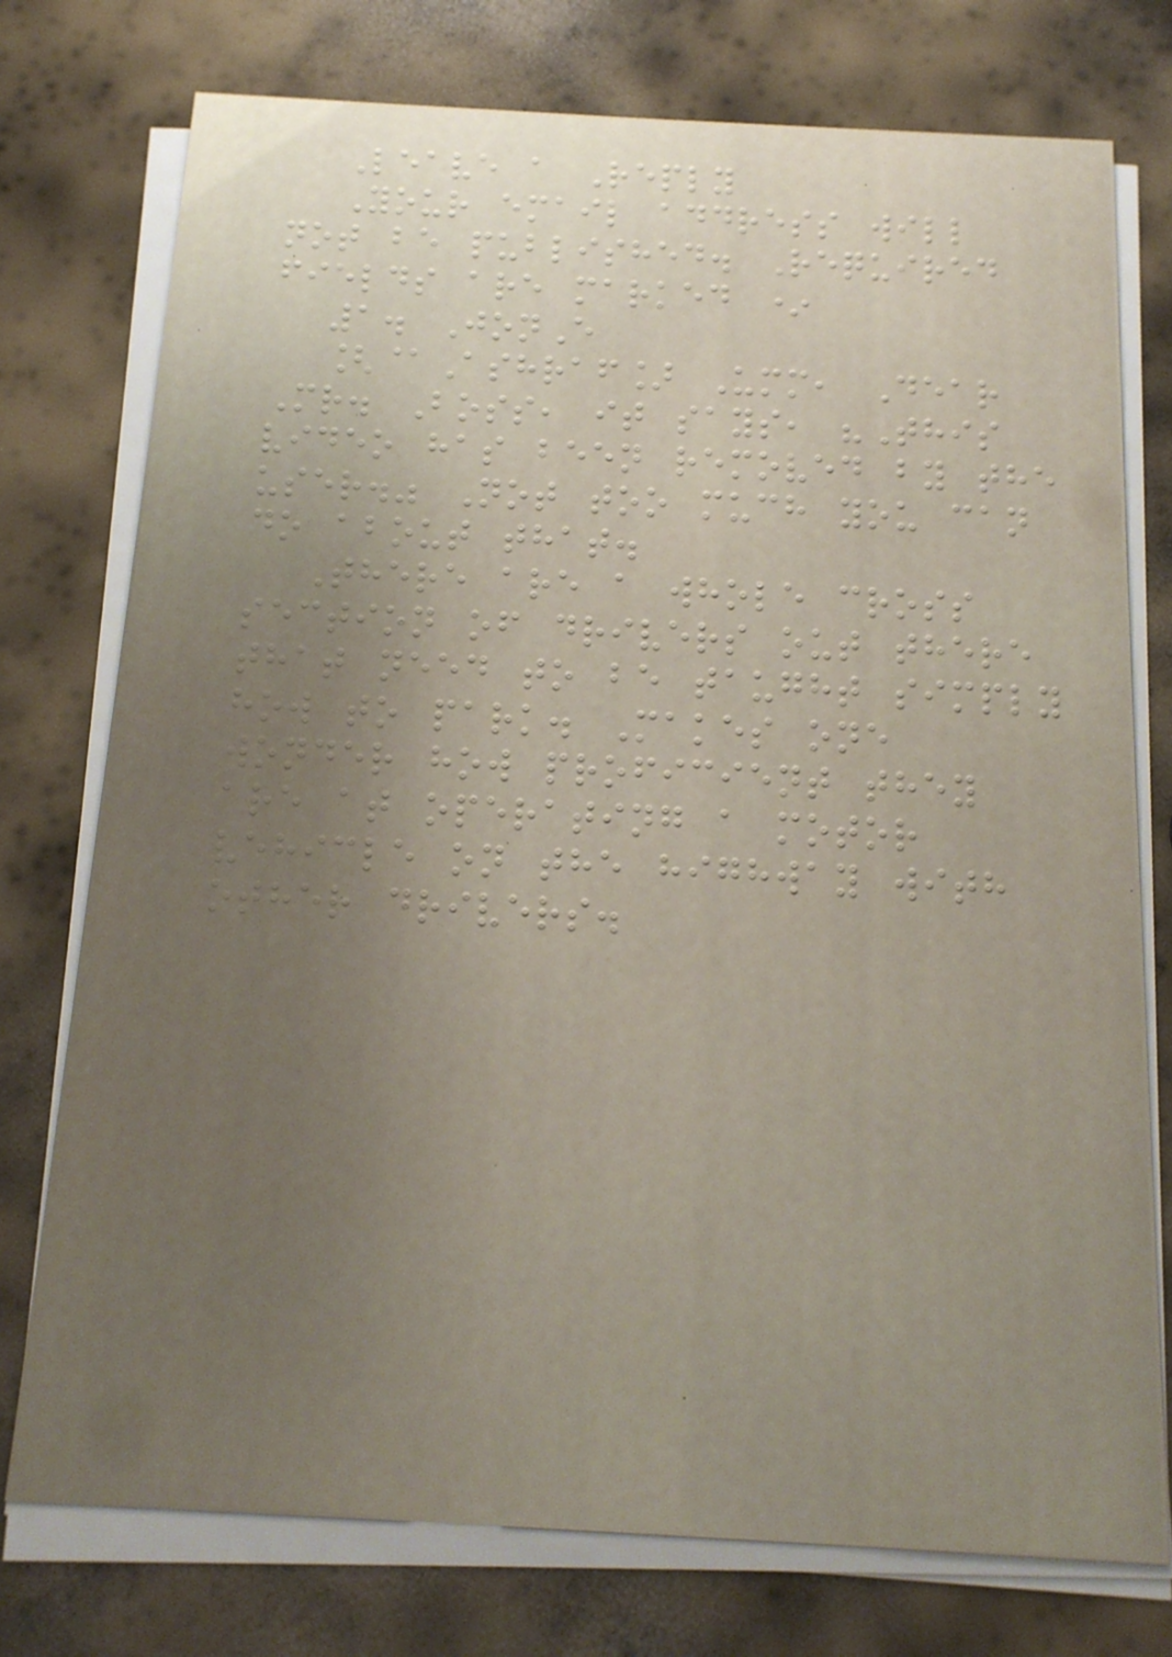Leave a Reply
Your email address will
not be published. Required
fields are marked *
1. JonE
[@Ashraf] Umm, Dear
Mr. Boss, it says, "This
video has been removed by the
user." Not too much you can
do about that.
There are a whole cross
section of drivers out there
that need to be taught simply
how to park. Makes one
wonder how proficient they
are at operating a motor
vehicle on the highway with
other drivers.
